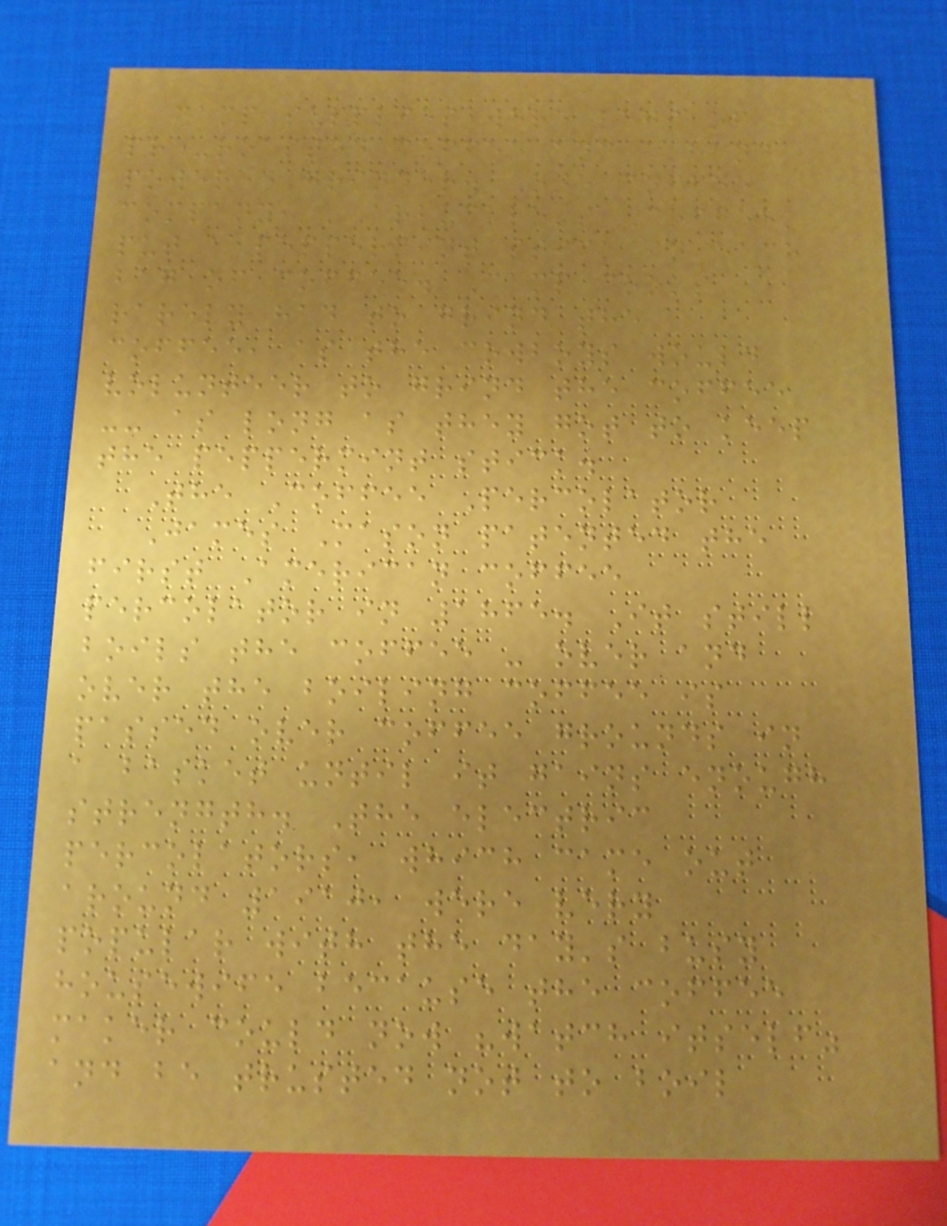camp supplies were bags of
pre-roasted coffee and a hand
powered grinder. One coffee
company, 'Arbuckle's Coffee'
put a peppermint stick in each
bag of coffee. Camp cooks
rarely had to grind the
coffee, as the cowboys would
volunteer to grind the coffee
-- as long as they got to keep
the peppermint stick.
The Coffee Percolator
James Mason patented the
first American coffee
percolator in 1865. It still
boils the coffee - over and
over the boiling coffee is
passed over coffee grounds in
a basket until it gains enough
strength. The electric
percolators, which came out
around 1910, were very
popular with the day's busy
housewife because the coffee
maker could now "watch itself"
and be trusted not to boil
